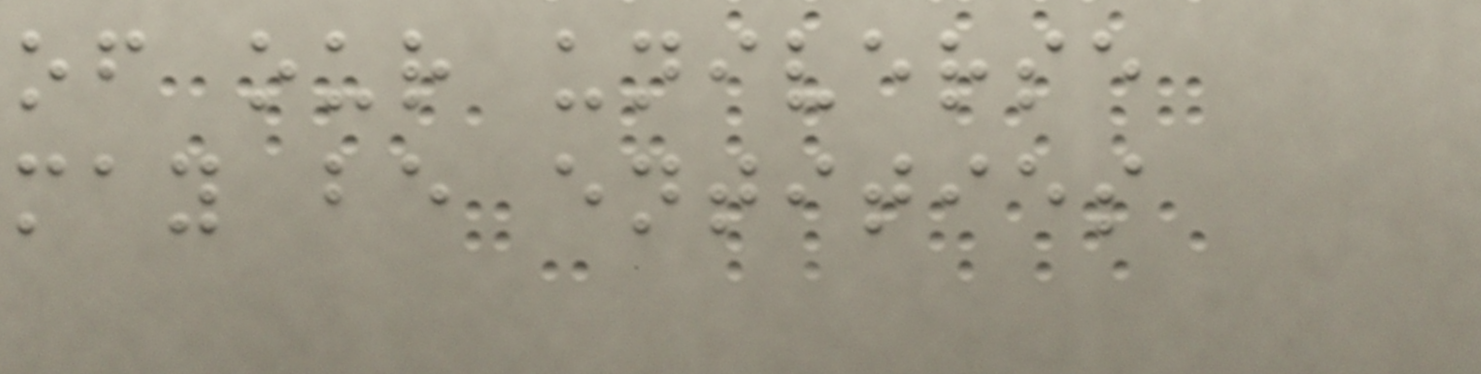of our universe
may be entities
